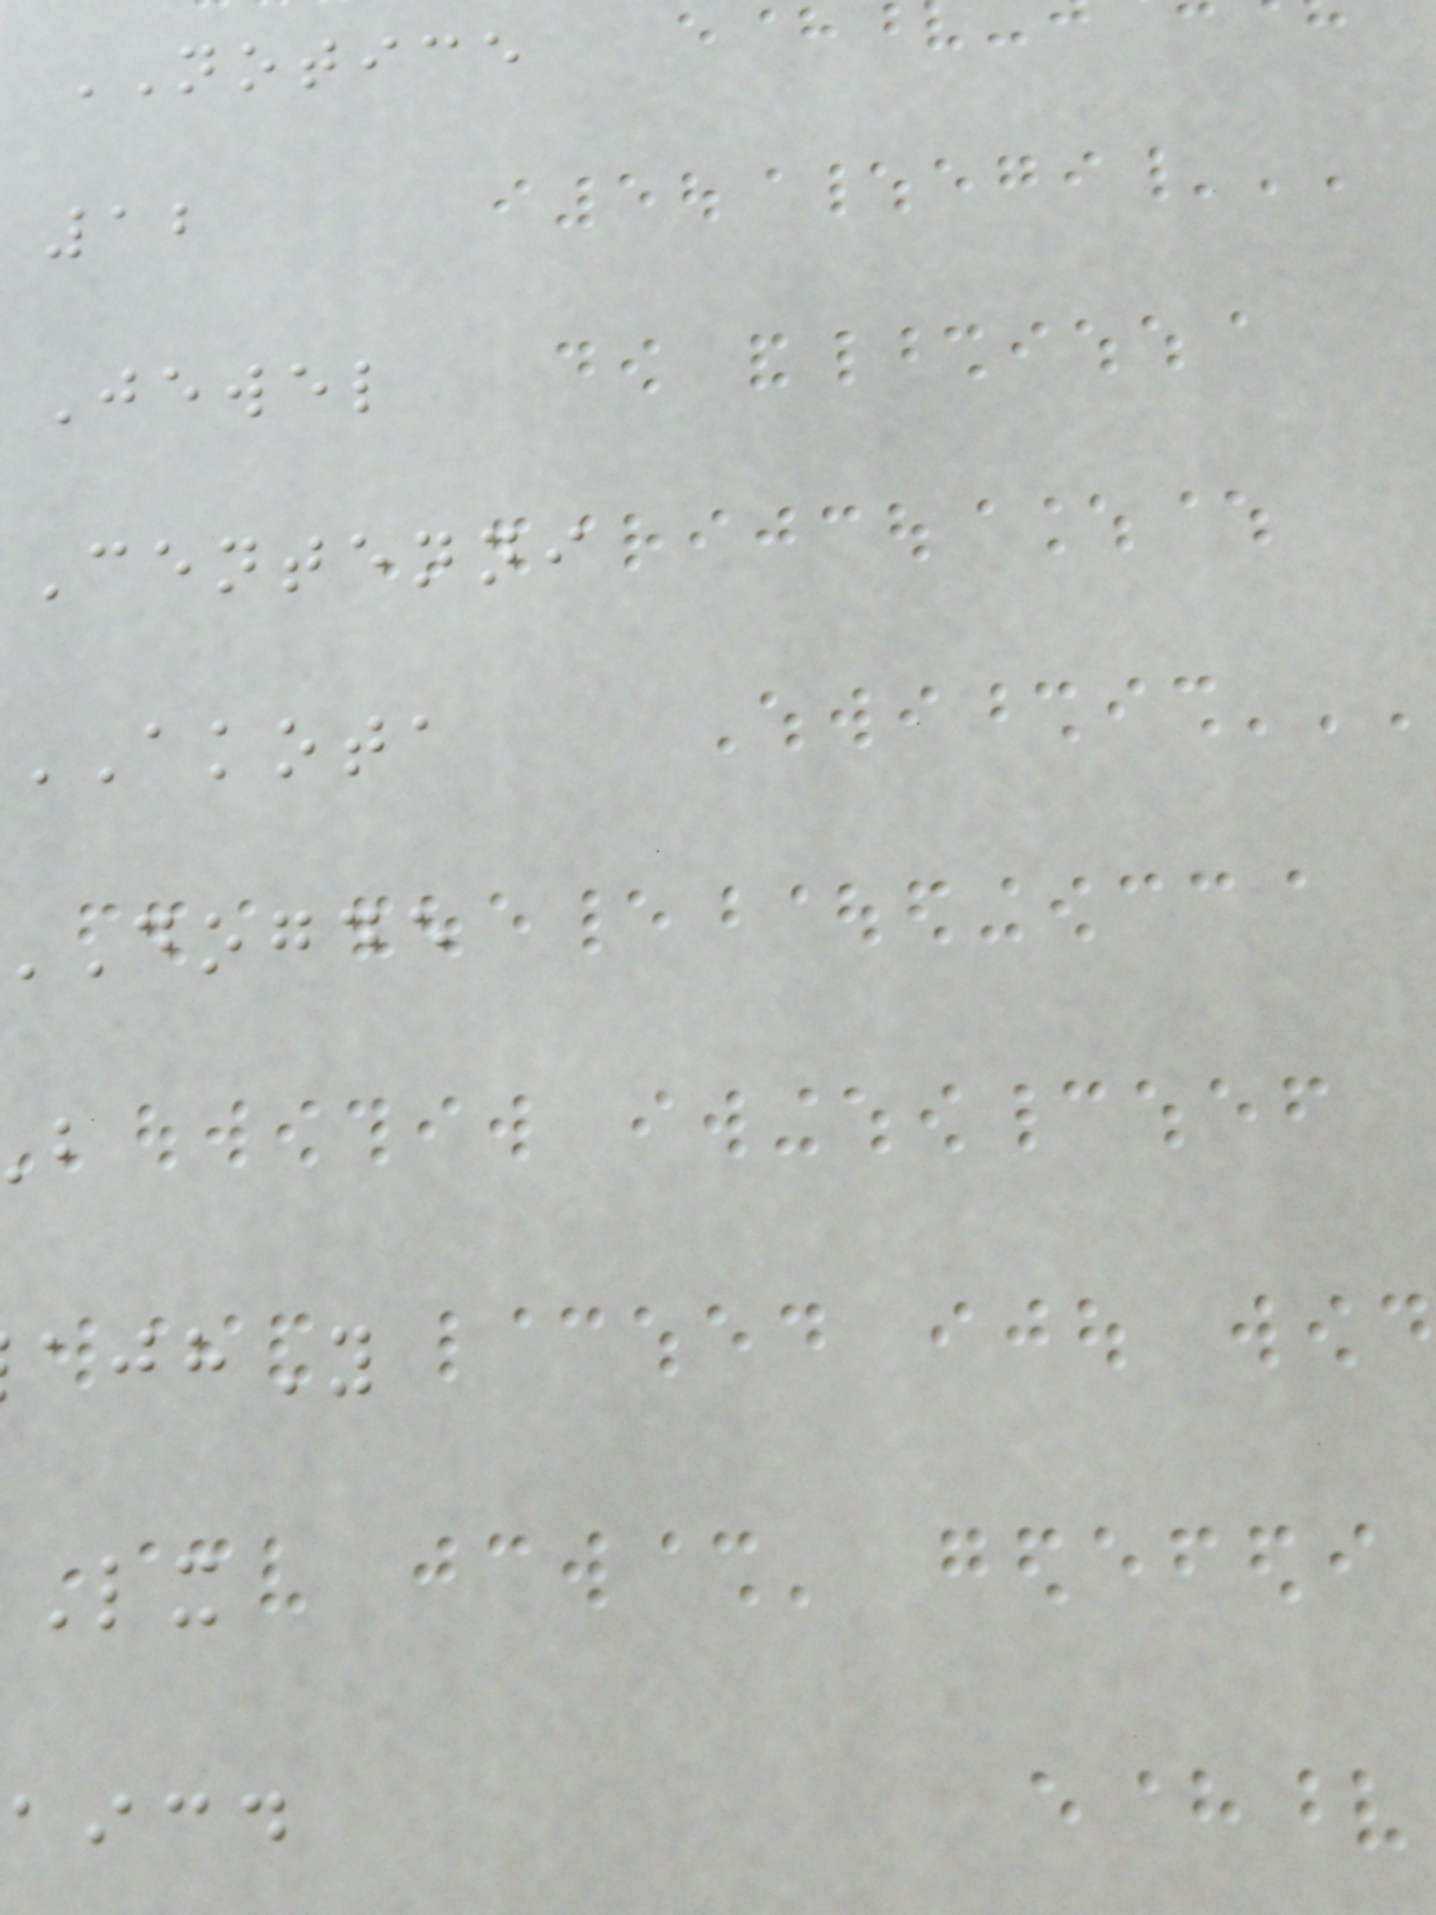NOTICE
12
Jewel
Centenni
AKOTA
dogde
aicd
